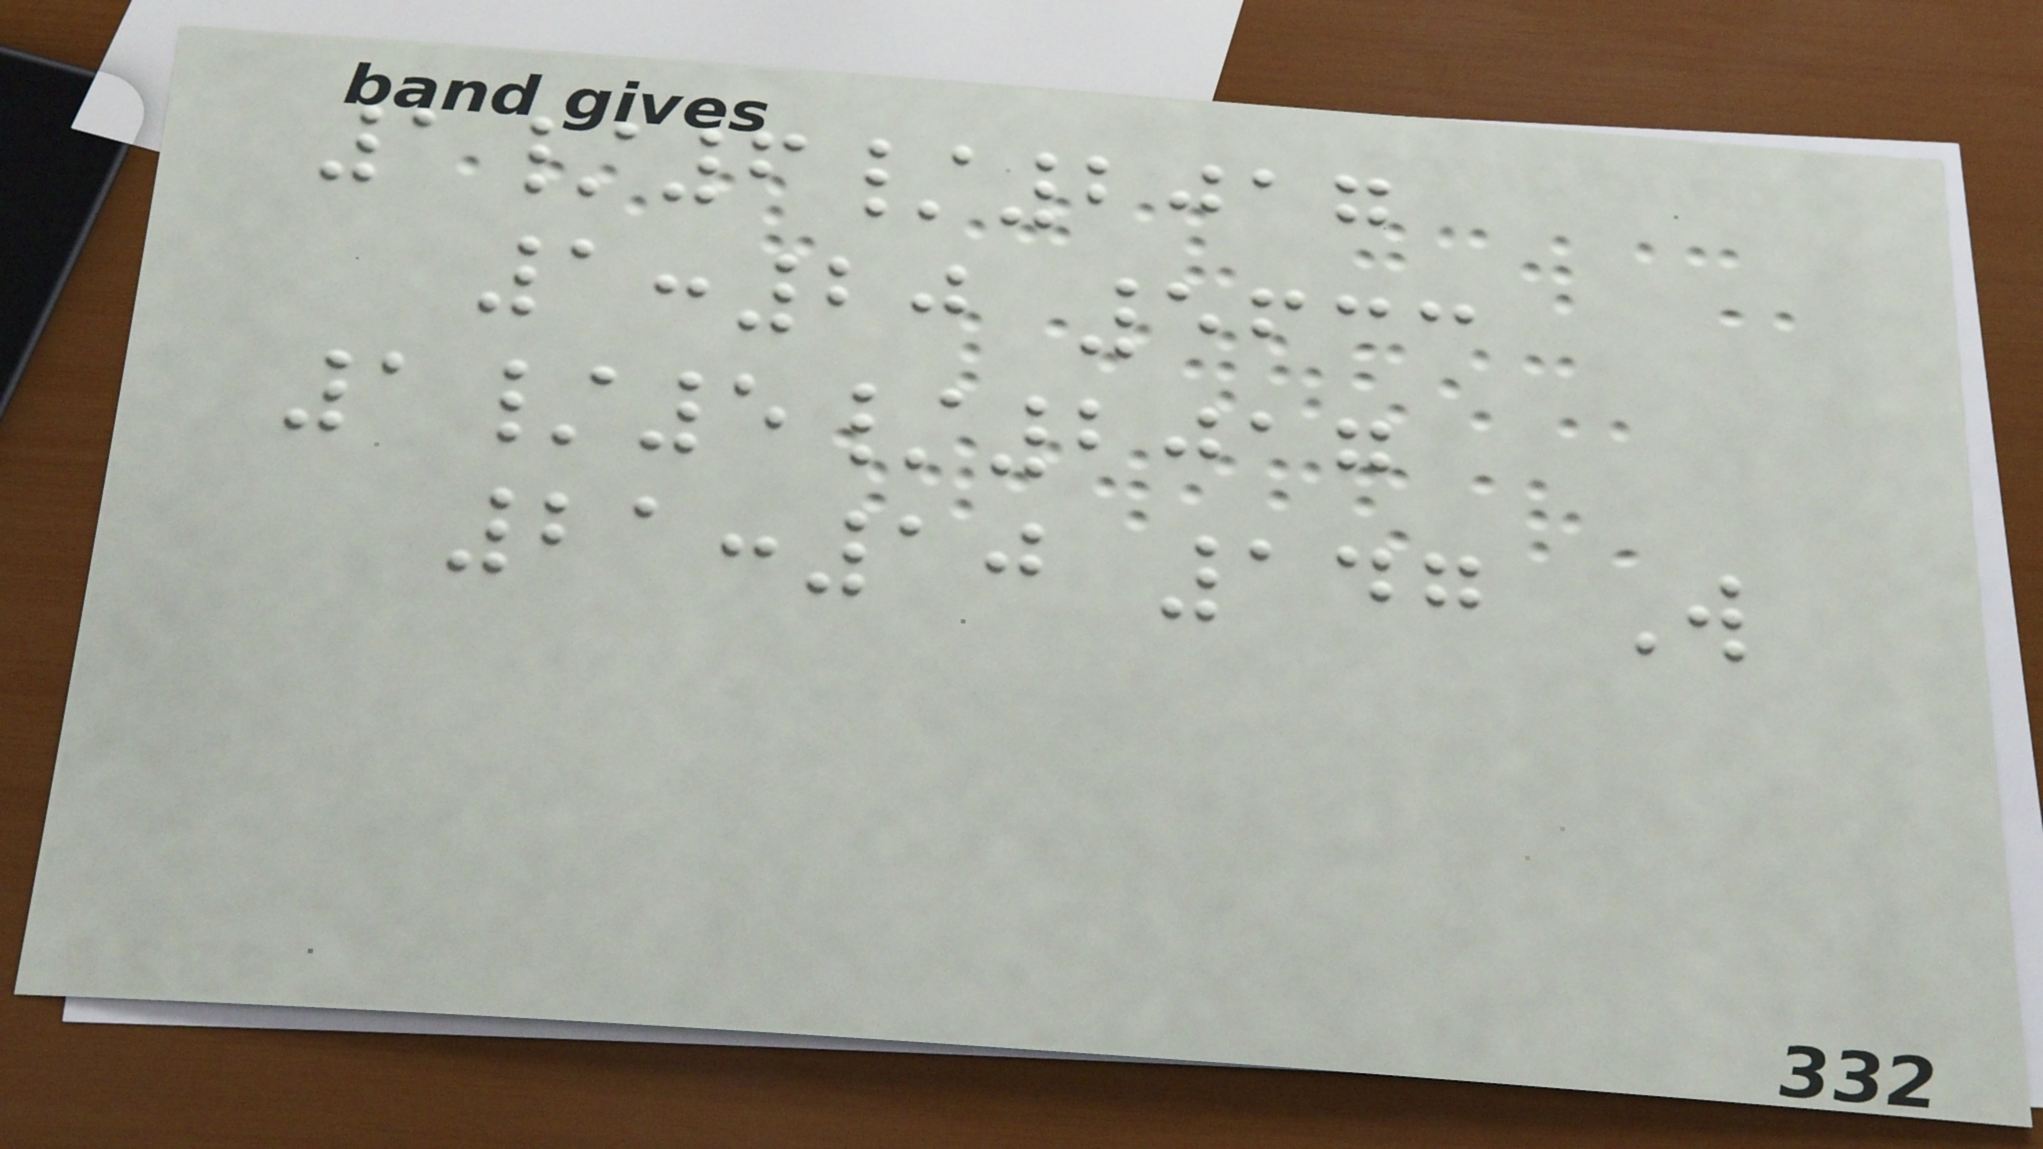1/6/2017
1:20 5633
1/5/2017
21:10 147 W
